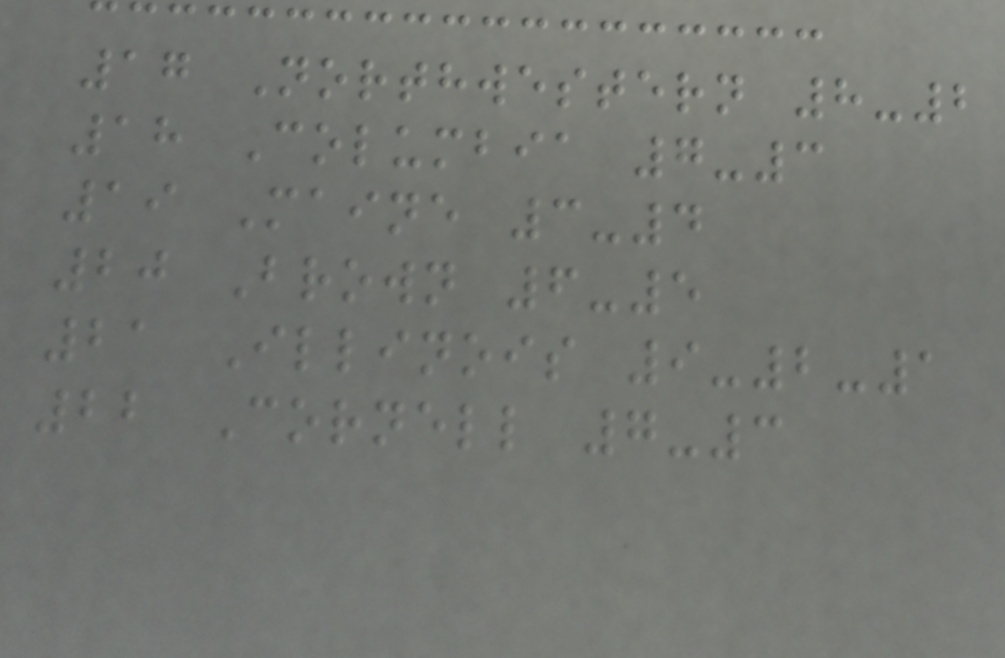17 Northwestern 8-2
18 Columbia 7-3
19 Maine 3-4
20 Brown 6-5
21 Illinois 9-2-1
22 Cornell 7-3
